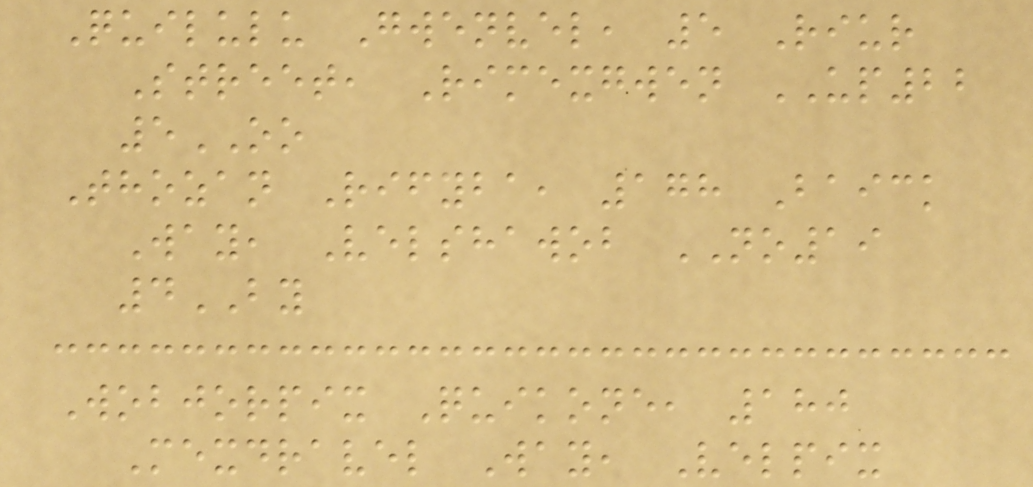Quilulu Gwenvel, 5 Riur
Street, Rimexgwen UP22
5OO
Thozan Rifyba, 178 Baick
Way, Velshawob NO19
4BY
Wobjorpix Quikone, 180
Mexdravel Way, Velpix
